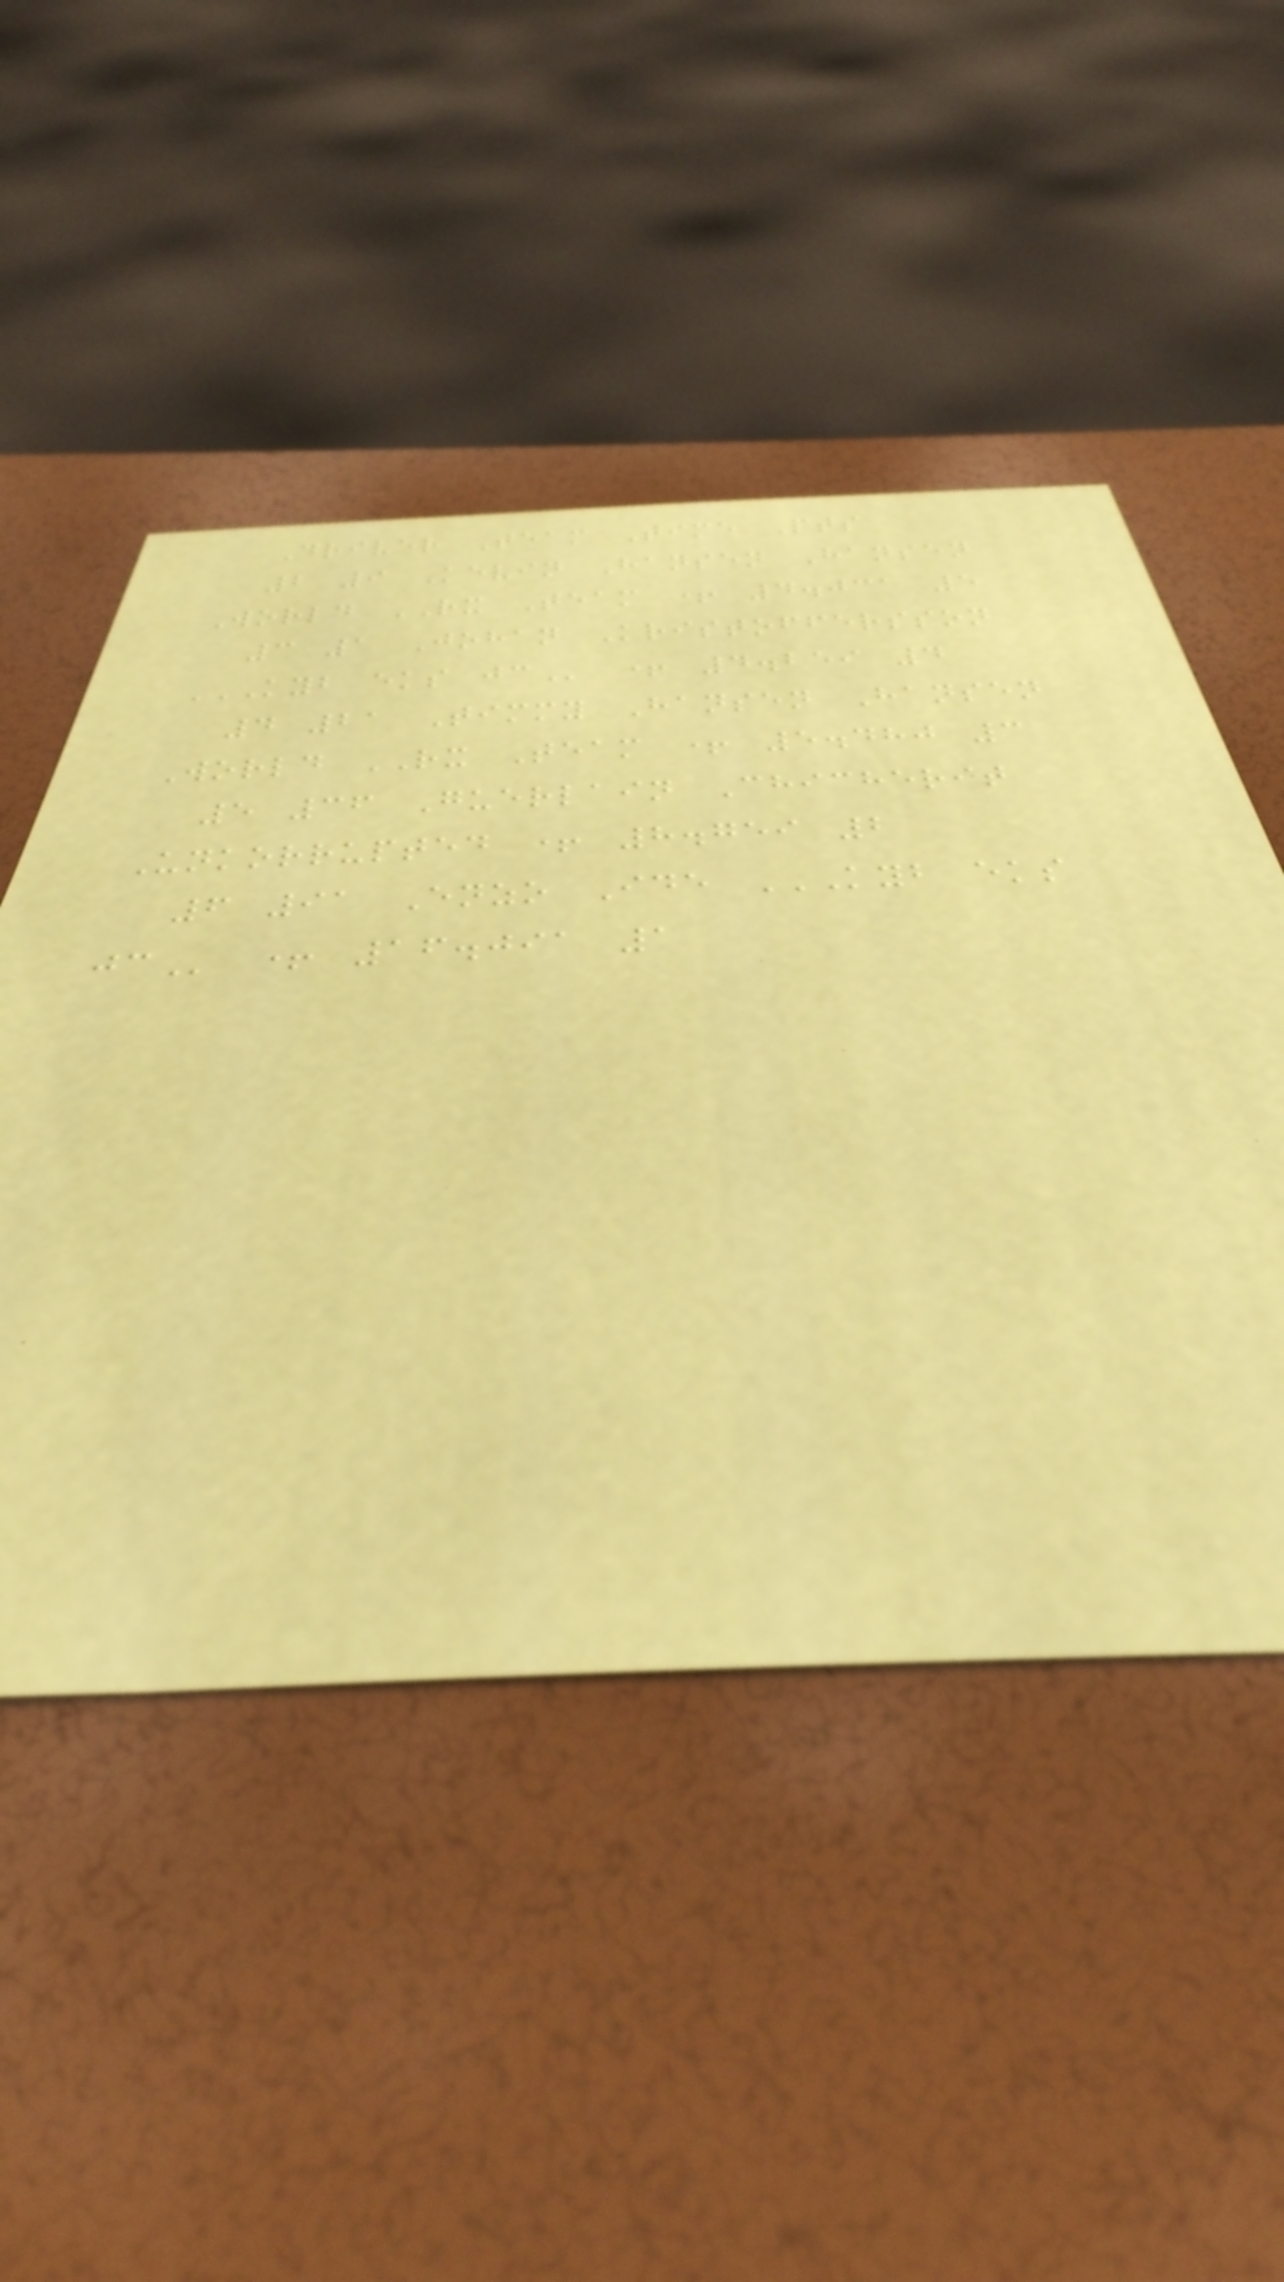Driver Team Time Pts
2 9 Kevin Hansen Hansen
World RX Team + 4.031 5
3 1 Johan Kristoffersson
KYB EKS JC + 4.259 4
4 21 Timmy Hansen Hansen
World RX Team + 5.480 3
5 36 Guerlain Chicherit
Unkorrupted + 8.759 2
6 91 Enzo Ide KYB EKS
JC + 16.091 1
